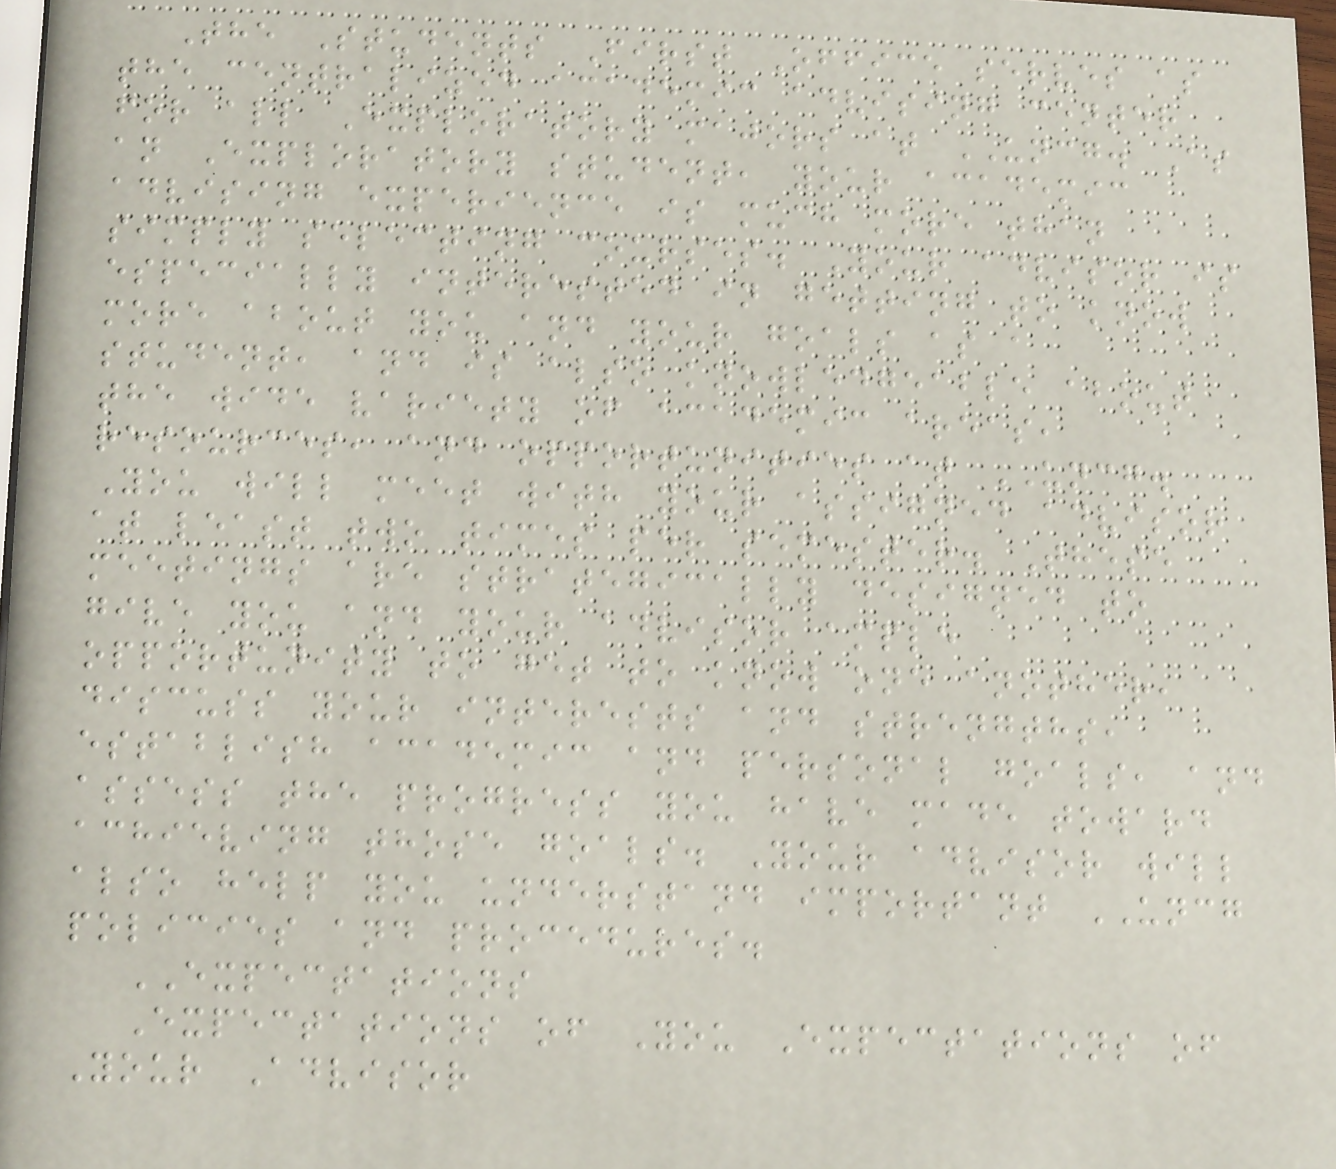The Students First Office serves as
the centralized academic advising center
for all Exploratory majors at UNCG. As
an Exploratory student, your academic
advising experience is much more than
simply selecting courses. Your advisor is
especially interested in getting to know
more about you and your goals as a
student, and is also knowledgeable about
the wide variety of academic areas,
resources, and opportunities at UNCG.
You will meet with your assigned advisor
at least two times per semester. These
meetings are strategically designed to
give you and your advisor ample
opportunity to get to know one another,
discuss your interests and strengths,
establish academic and personal goals, and
assess the progress you have made toward
achieving those goals. Your advisor will
also help you understand important UNCG
policies and procedures.
EXPECTATIONS
Expectations of You Expectations of
Your Advisor
